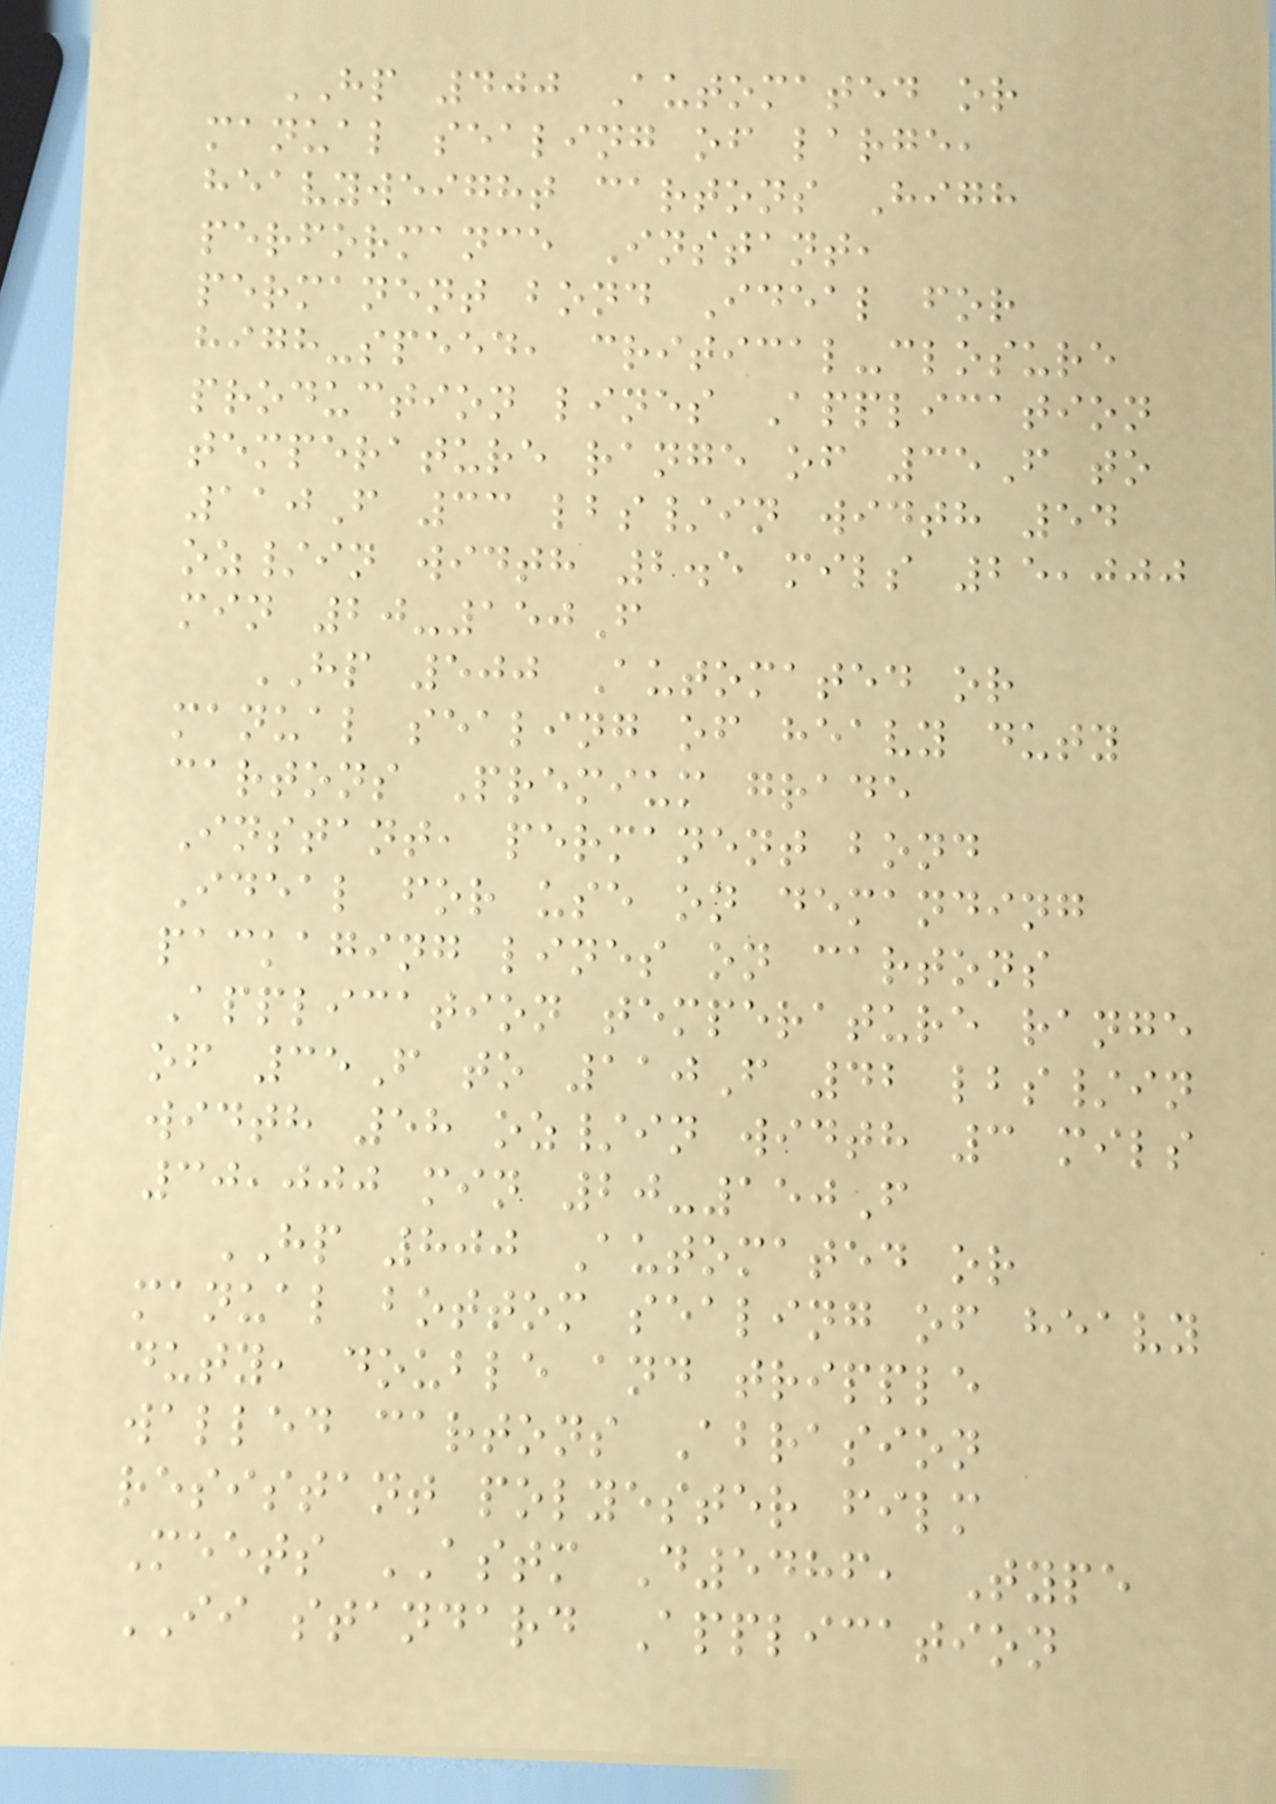HP 400 Automated or
manual sealing of large,
heavyweight cartons High
performance Instant,
permanent bond Ideal for
high-speed, critical-closure
production lines Application
temperature range of 35F to
110F 33 lbs/in width 54
oz/in width 2.5 mils 25,000
min 20-150F
HP 500 Automated or
manual sealing of heavy duty
cartons Premium grade
Instant, permanent bond
Ideal for use on demanding
packaging lines on cartons
Application temperature range
of 35F to 110F 42 lbs/in
width 58 oz/in width 3 mils
30,000 min 20-150F
HP 800 Automated or
manual bottom sealing of heavy
duty, double and tripple
walled cartons Abrasion
resistant polyester film
Meets ASTM D5486, Type
II standard Application
